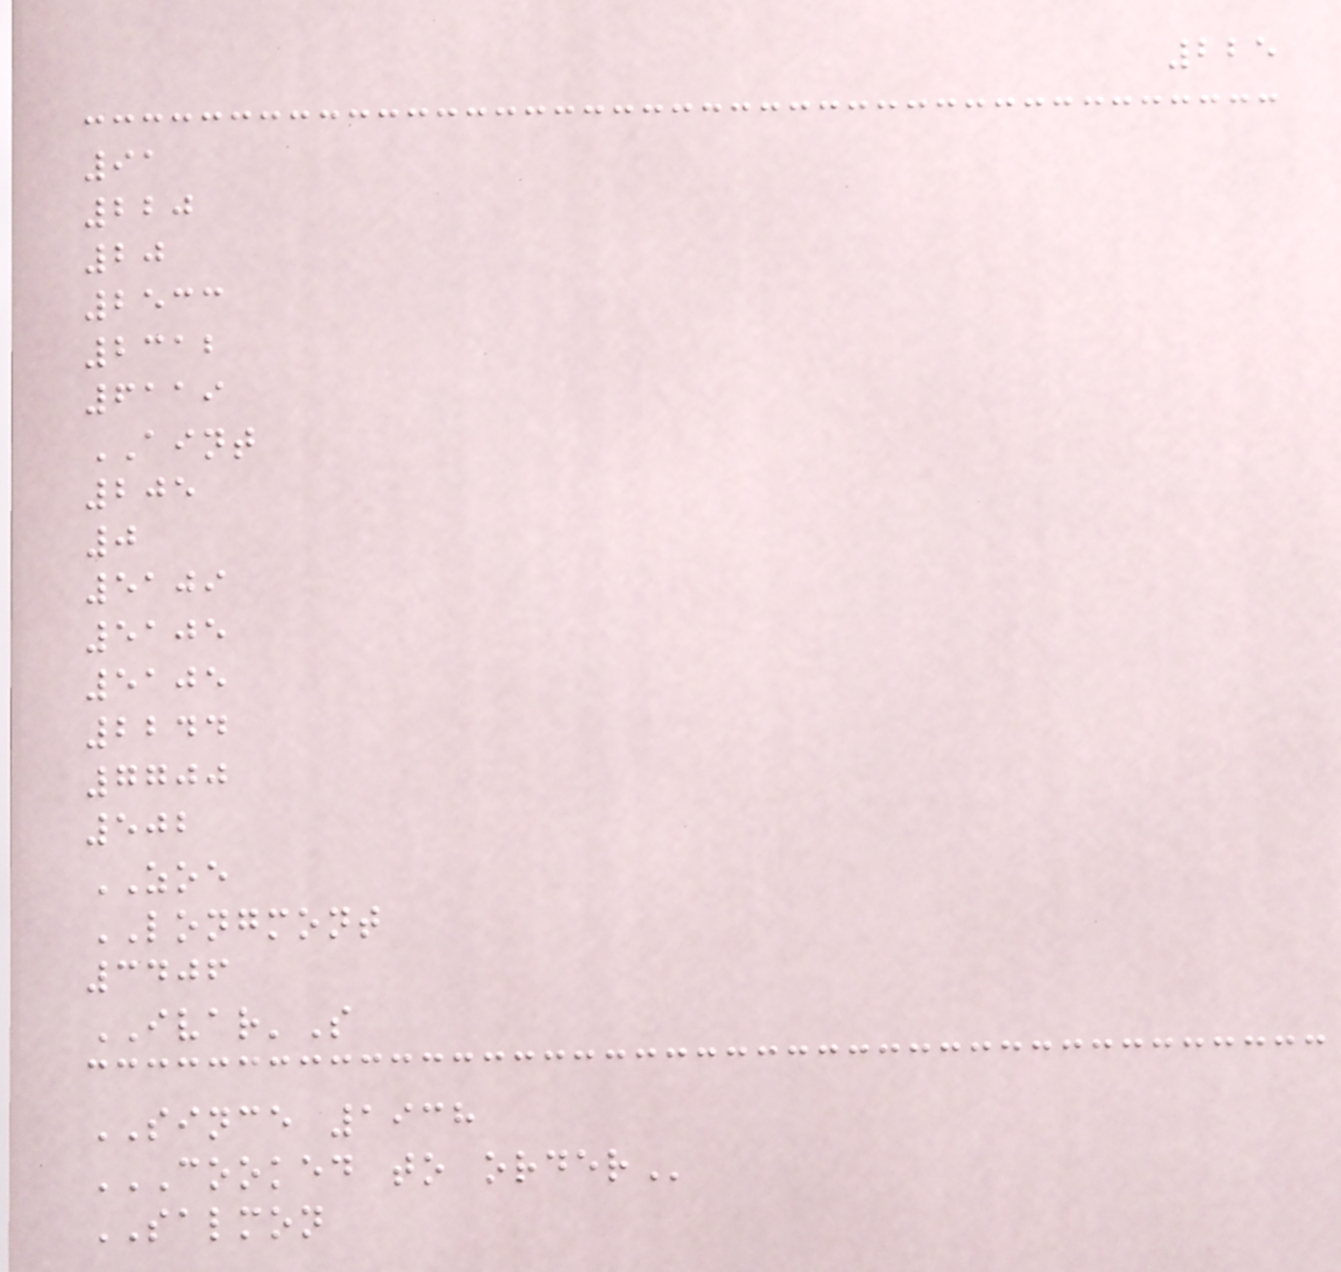225
91
220
20
2533
2312
6119
AINT
205
0
5109
5105
5105
2244
7700
502
ZOE
LONGMONT
3406
IVAR'S
SINCE 1938
COOKED TO ORDER
SALMON
